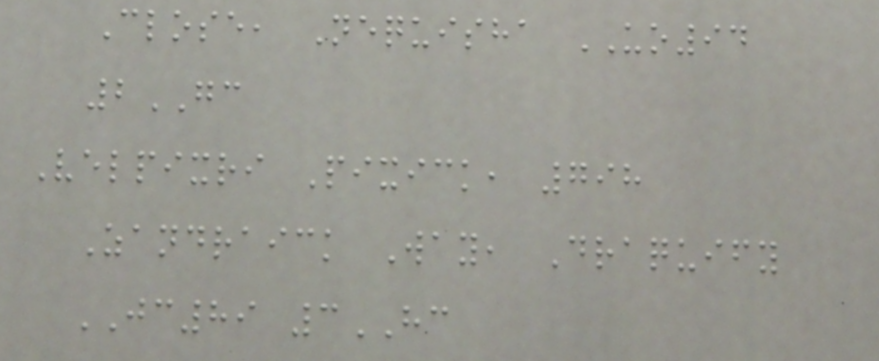Close, Nequisha UO94
2GC
Velpixri Pixick, 798
Zandraick Way, Draquify
JC89 3HC
